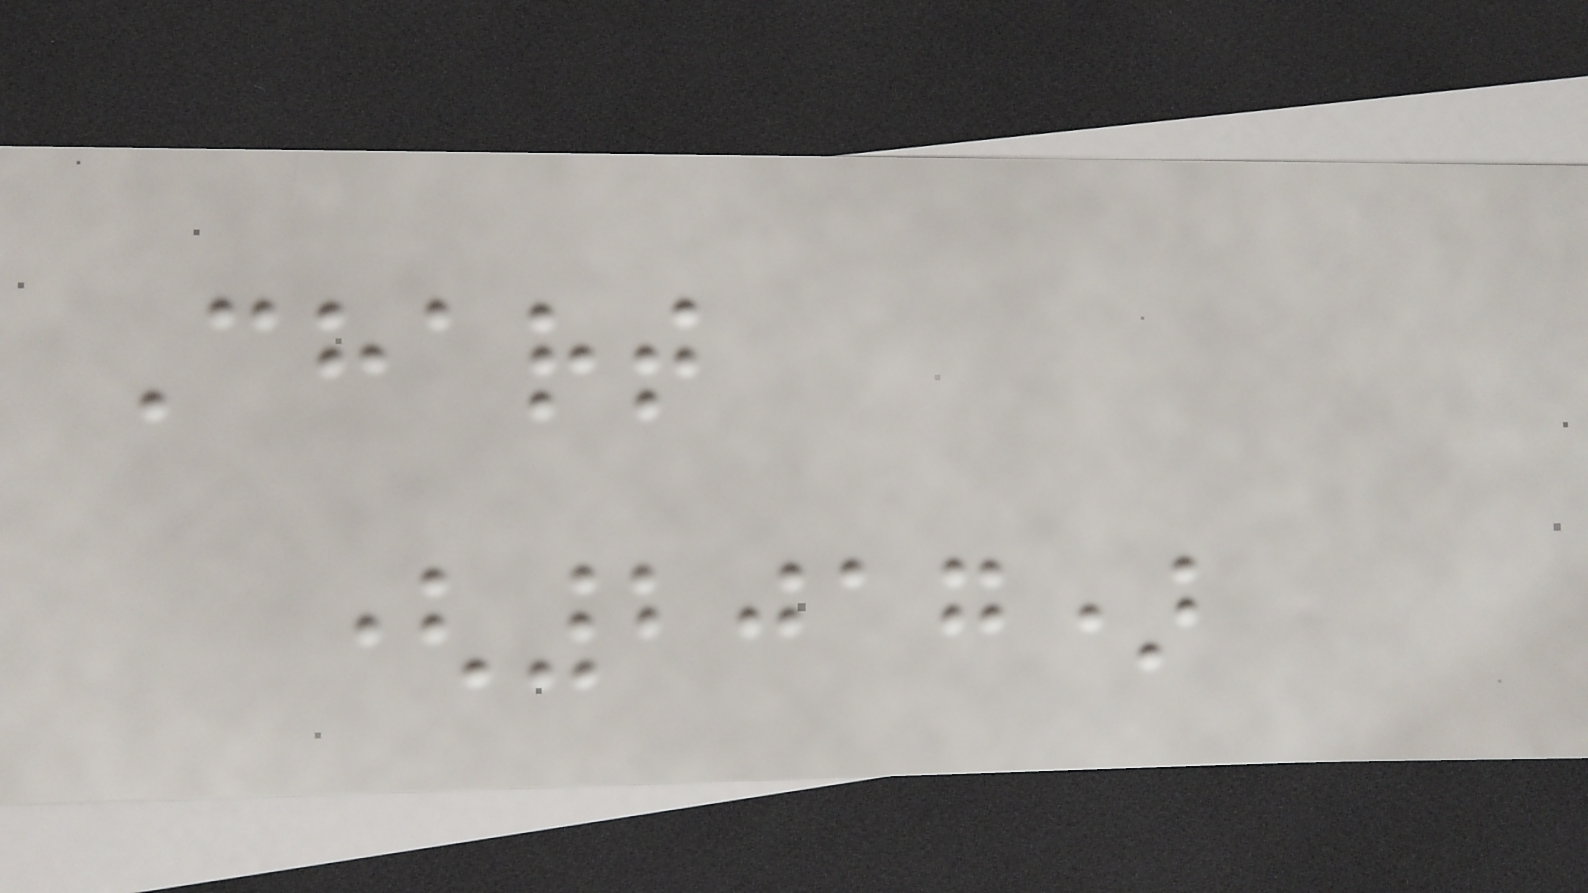Chart
(2017)
